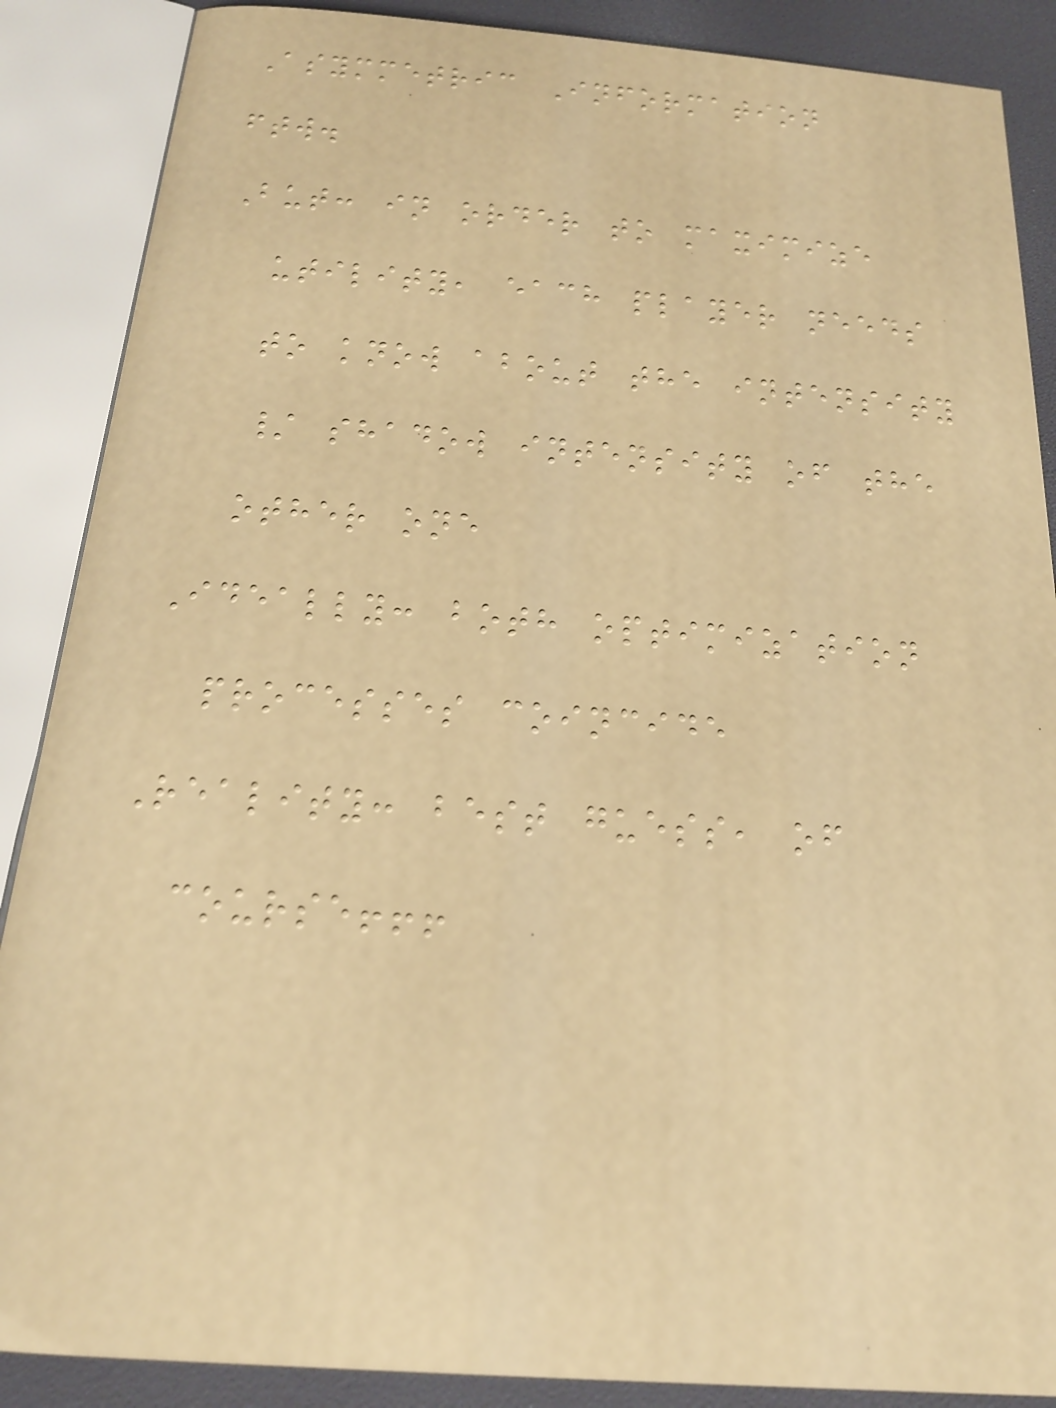Asymmetric Information
ftw.
But: in order to maximize
utility, each player needs
to know about the intensity
/ shadow intensity of the
other one
Ideally: both optimization
processes coincide
Reality: best guess, of
course!!!
